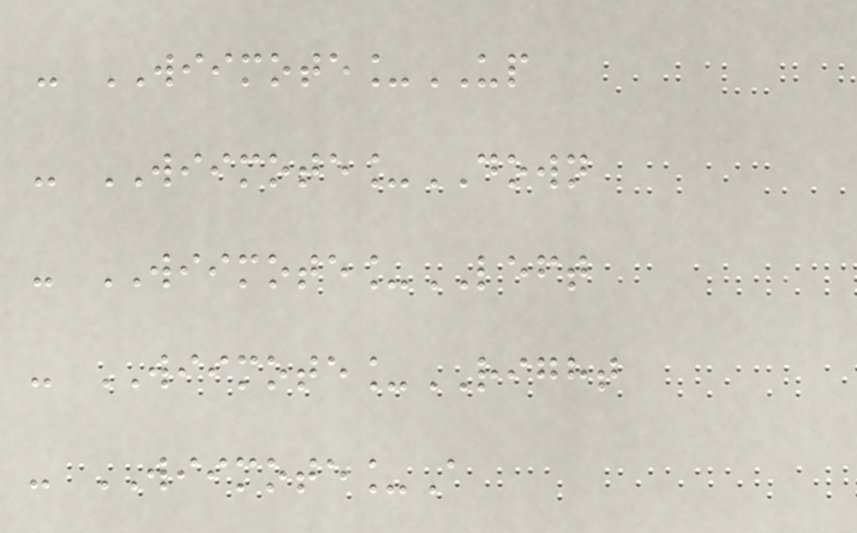- WIIMOTE_UP
- WIIMOTE_DOWN
- WIIMOTE_LEFT
- WIIMOTE_RIGHT
- WIIMOTE_A
